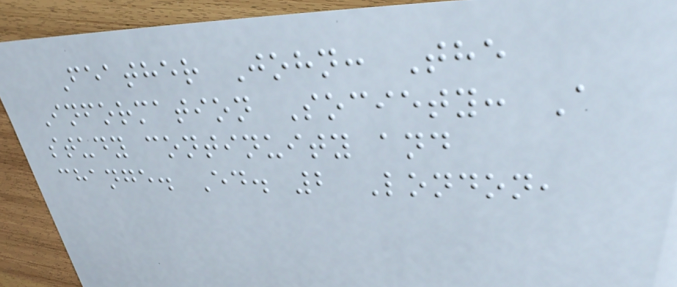Feather John: The
Information Society: A
study continuity and
change. Ed. 2 London,
